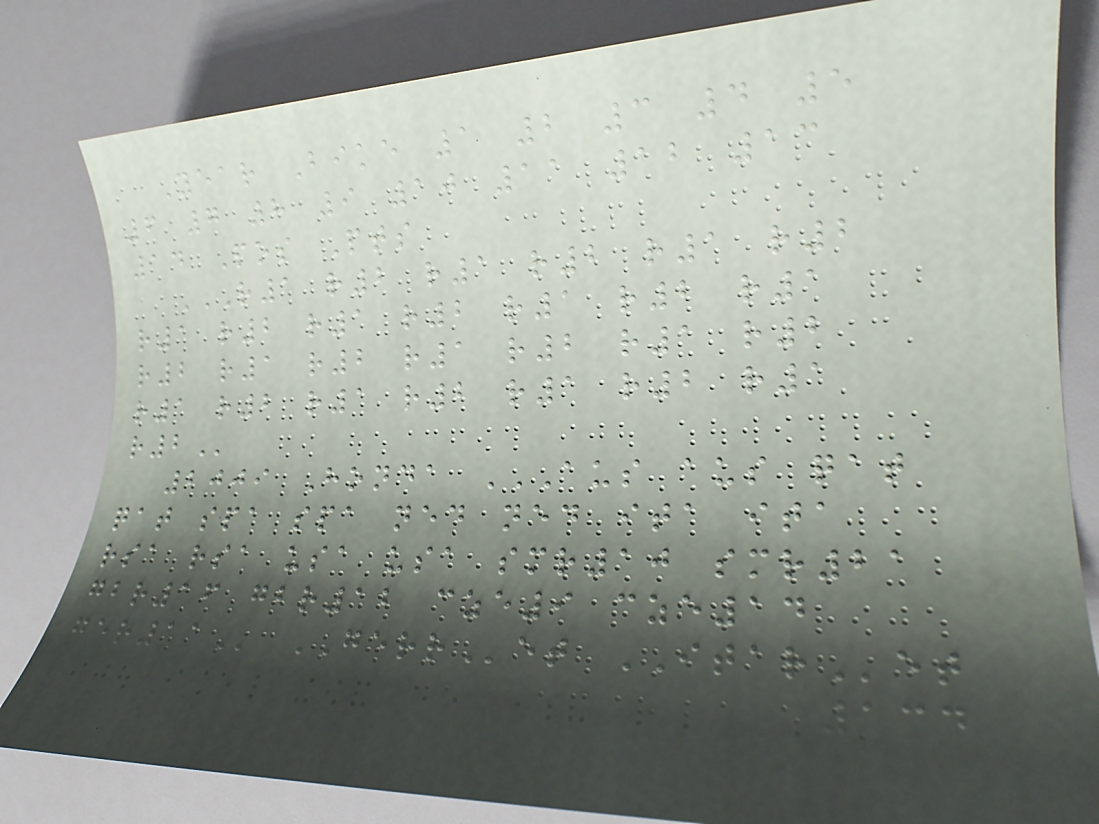Year Bike 1 2 3 4 5
6 7 8 9 10 11 12 13
14 Pos Pts
R1 R2 R1 R2 R1 R2
R1 R2 R1 R2 R1 R2 R1
R2 R1 R2 R1 R2 R1 R2
R1 R2 R1 R2 R1 R2 R1
R2
2009 Honda AUS AUS QAT
QAT SPA SPA NED NED ITA ITA
RSA RSA USA USA SMR10 SMR21
GBR16 GBR12 CZE9 CZE14
GER11 GERRet ITARet
134
